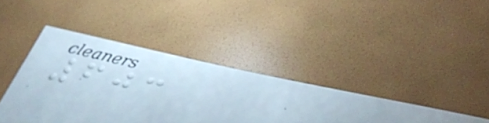603
